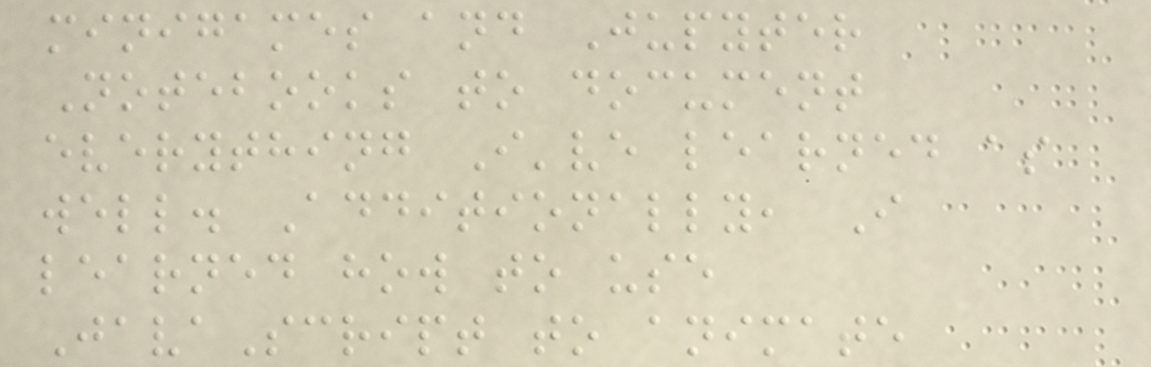minigames and Jupyter
Notebooks to document
everything I've learned as
well. Additionally, I
learned how to use
JavaScript to animate
